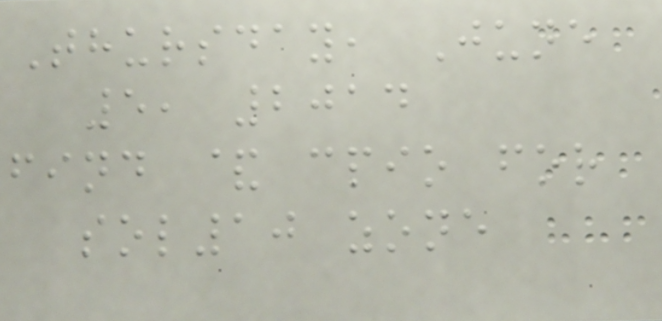Thursday, June
5, 2014
find & cpio for
sol10 zone
